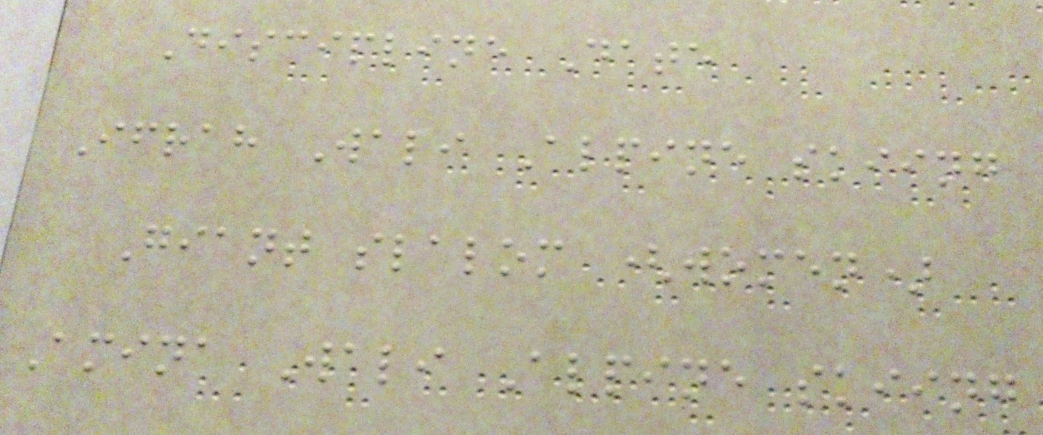Discipline Date
Ifrah Wali Alpine skiing
Giant slalom (women)
Amina Wali Alpine skiing
